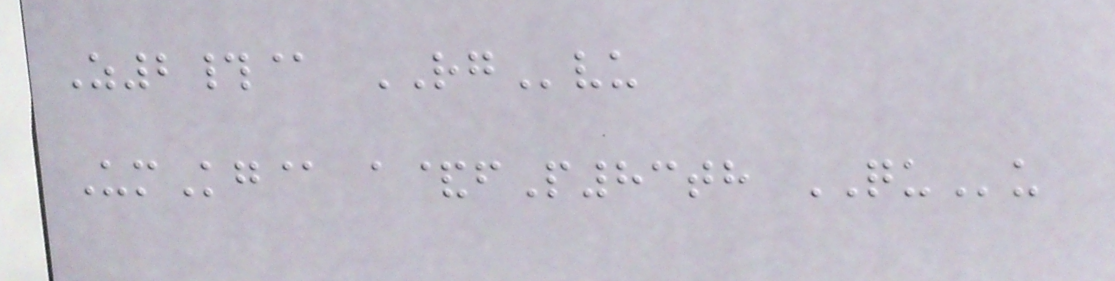Z2#@ RGvu
UmKg@ a&fP83th QUu
